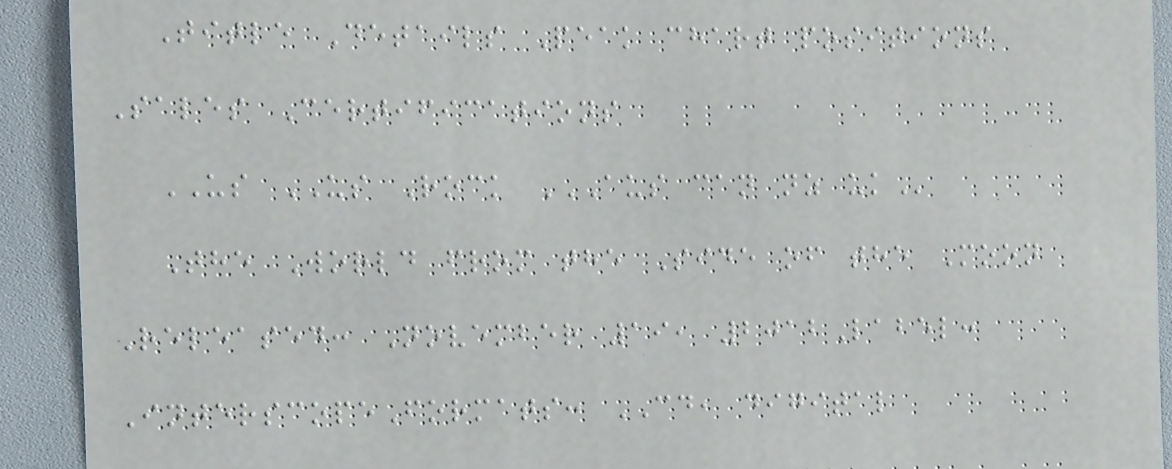Title Details Peak chart positions
Sales Certifications
US US Rock AUS CAN NZ UK
The World from the Side of the Moon
Released: November 19, 2012Label:
InterscopeFormats: CD, digital
